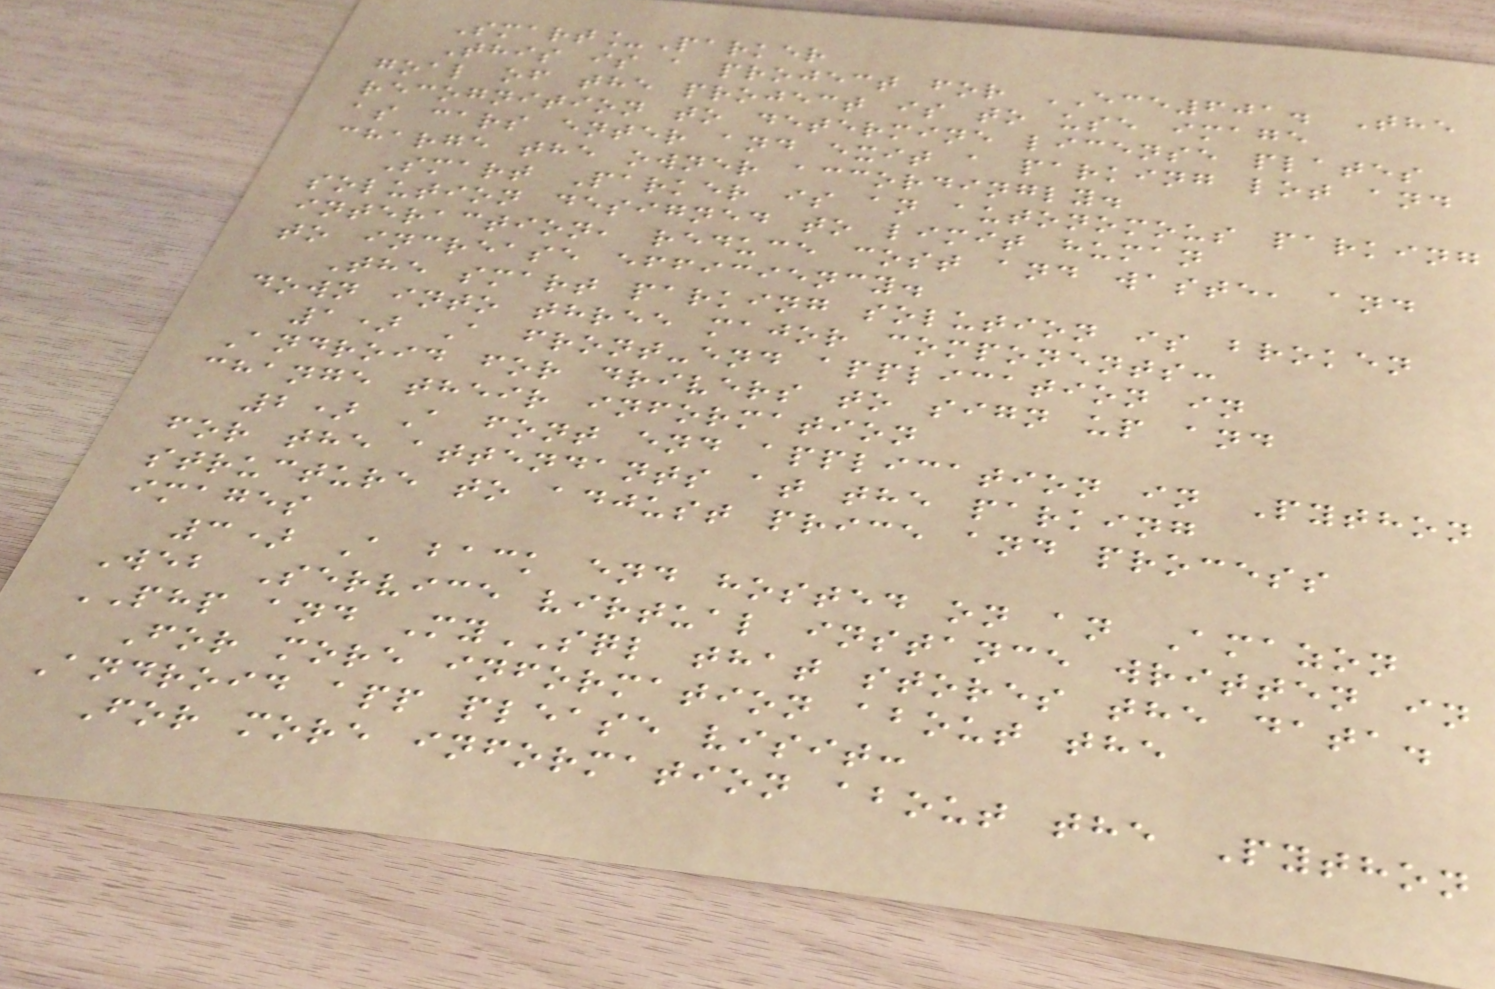Smart_Parker
This is a project for ECE601. The
goal of the project is to use image
recognition to determine license plates
as cars enter and exit a parking lot and
charge the owner accordingly.
Smart Parker is an autonomous parking
solution designed to limit human
interaction, reduce cost and waste, and
to increase efficiency.
The smart parking solution is broken
down into three major components:
1) A front-end application in
Android for drivers to sign up and
change their information
2) A font end application in Python
for the attendants at the parking
structure to adjust price and process
images
3) A back end hosted on an Amazon
Web Service virtual instance written in
PHP and MySQL that stores the data.
For more information about the
Android app please visit:
For more information about the Python
